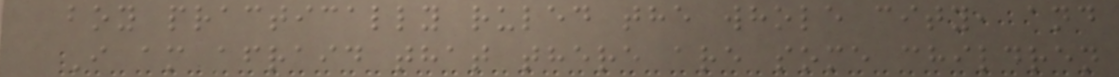boy practically ruled the whole city, and
I am afraid that there are some children
